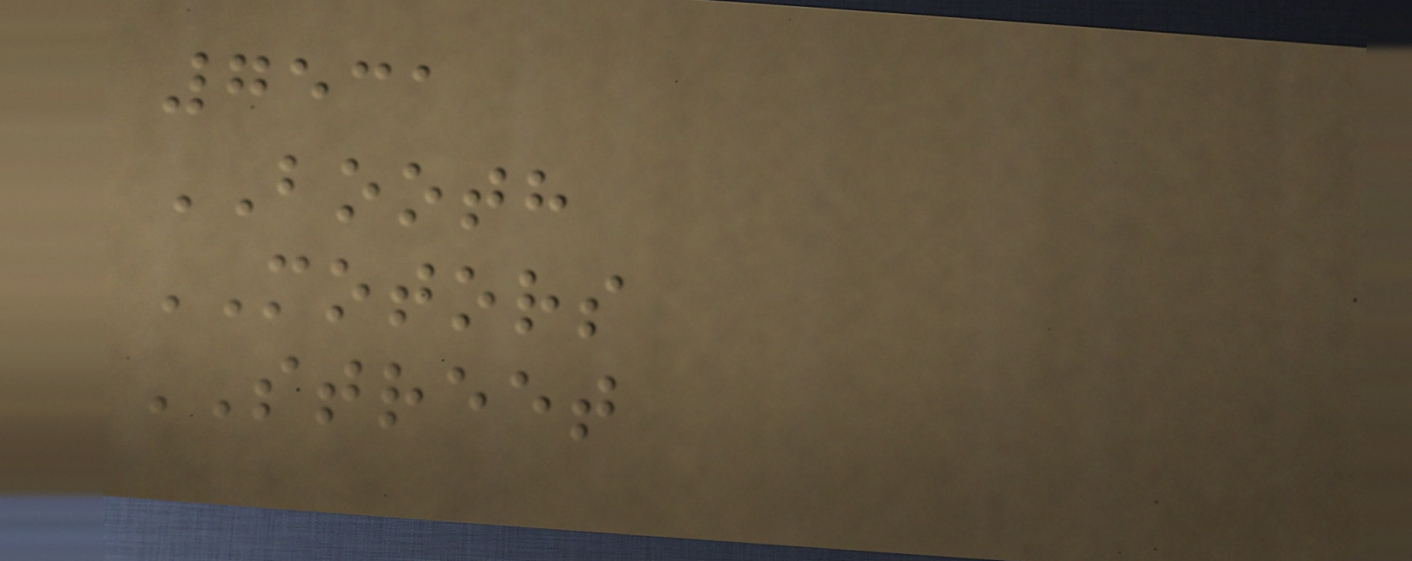7531
BOOTH
MOTORS
STREET
